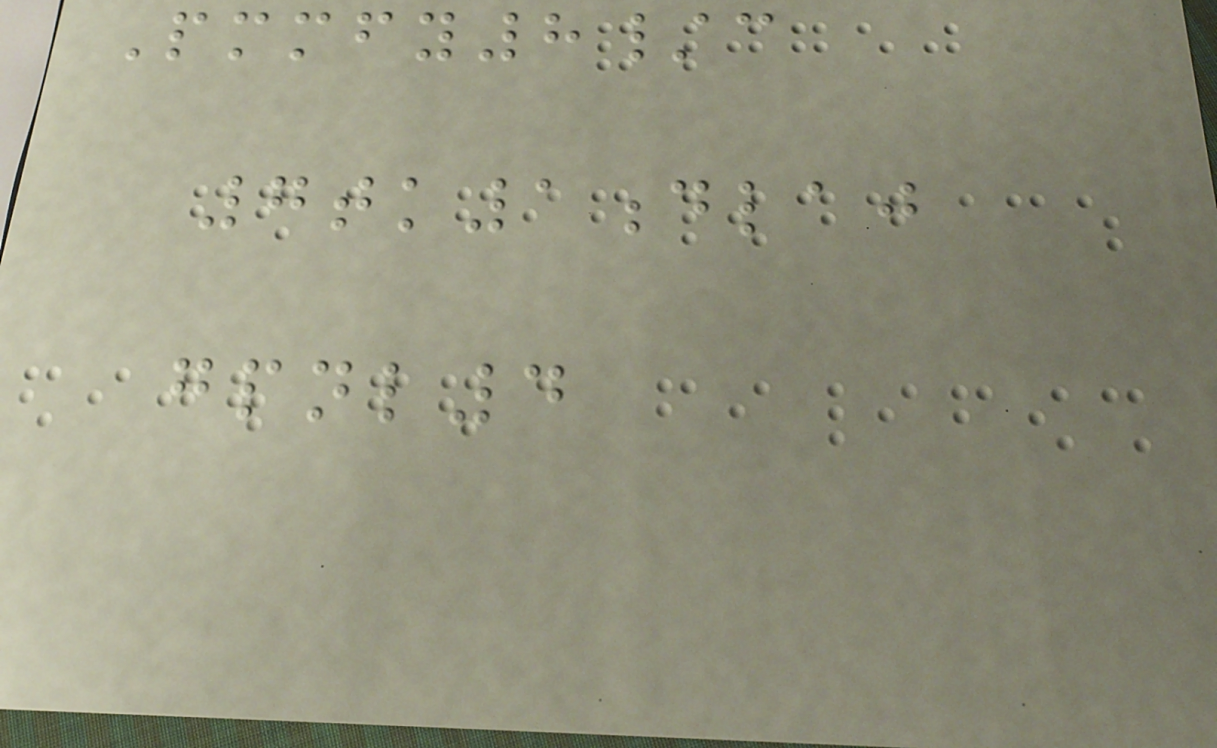Pmmfy8/c
7tk1dlaj
gpnl4
